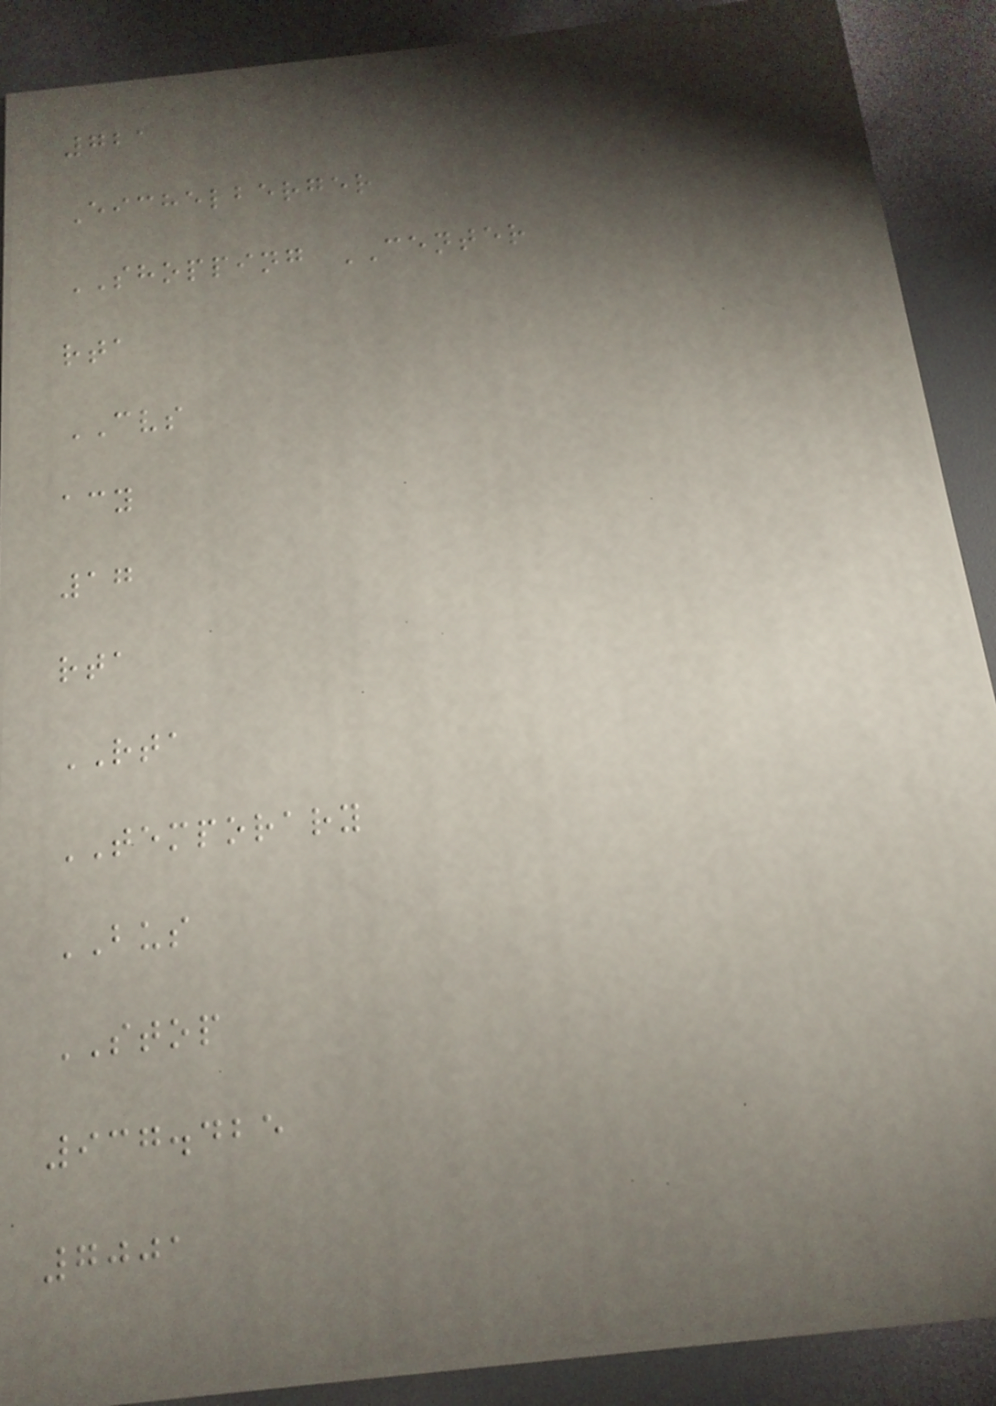721
Eichelberger
SHOPPING CENTER
rta
CVS
acy
17
rta
RTA
TEMPORARY
BUS
STOP
937.425
7001
